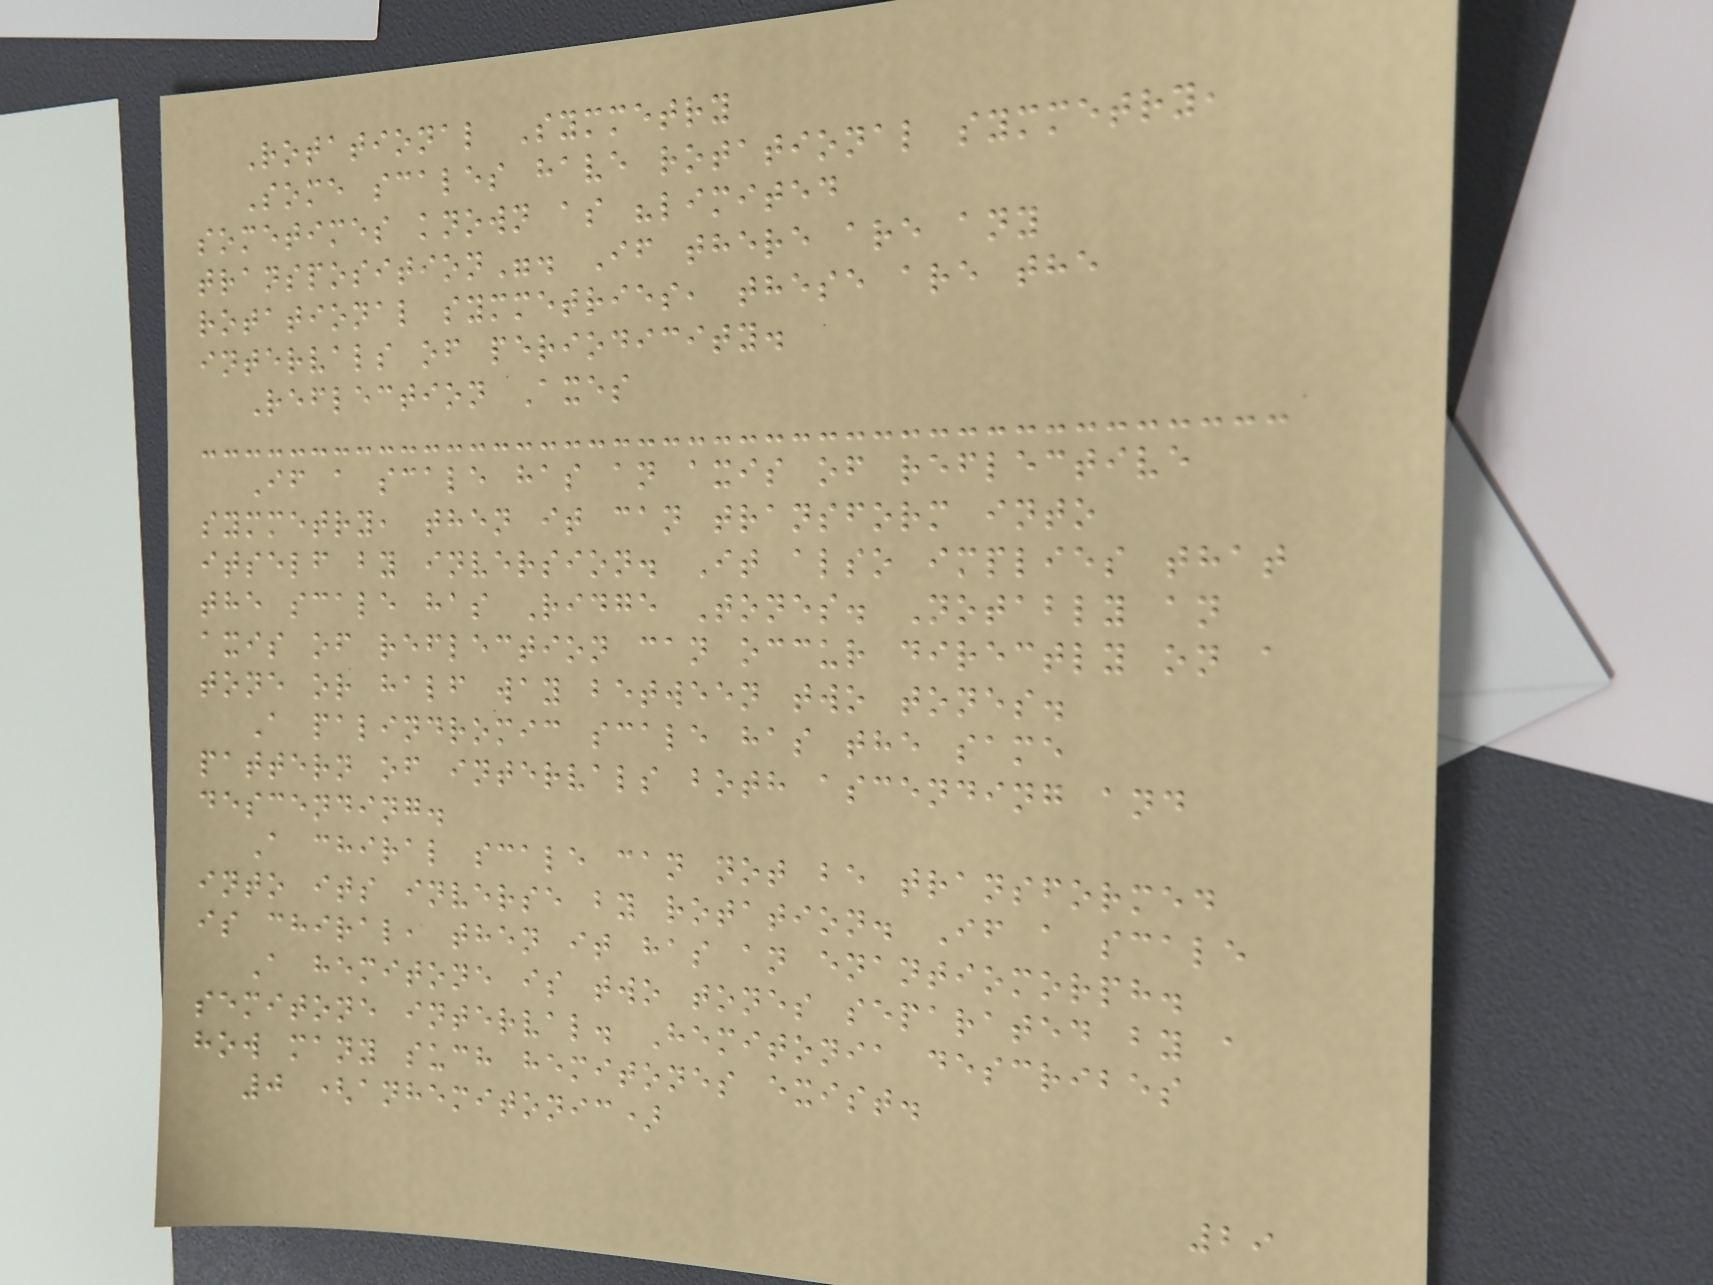Rotational Symmetry
Some scales have rotational symmetry,
sometimes known as "limited
transposition". If there are any
rotational symmetries, these are the
intervals of periodicity.
Reflection Axes
If a scale has an axis of reflective
symmetry, then it can transform into
itself by inversion. It also implies that
the scale has Ridge Tones. Notably an
axis of reflection can occur directly on a
tone or half way between two tones.
A palindromic scale has the same
pattern of intervals both ascending and
descending.
A chiral scale can not be transformed
into its inverse by rotation. If a scale
is chiral, then it has an enantiomorph.
A hemitone is two tones separated by a
semitone interval. Hemitonia describes
how many such hemitones exist.
0 (anhemitonic)
29
